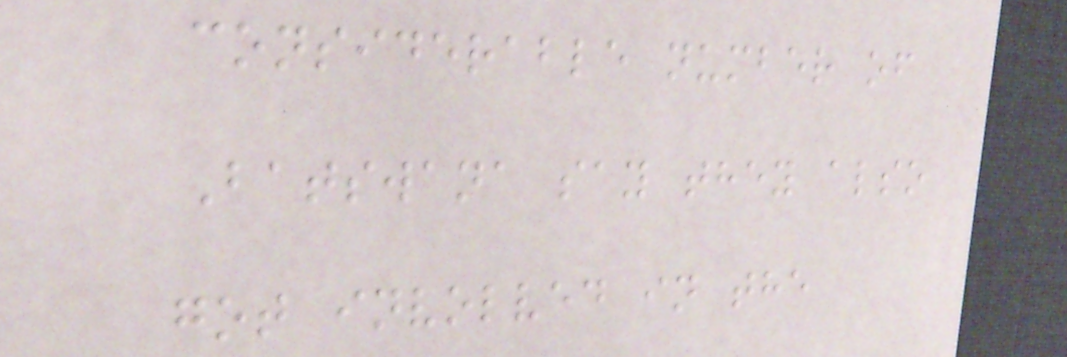considerable number of
Batswana say they also
got involved in the
